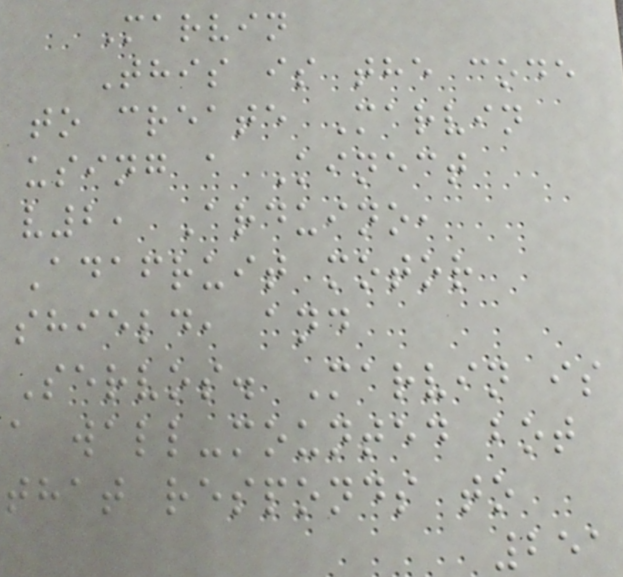Marvin
This is the code
to create Marvin
using a Kinect
v2, Arduino,
Adafruit motor
shield, and
Servos. Marvin is
a wall-mounted bot
that responds to
251
